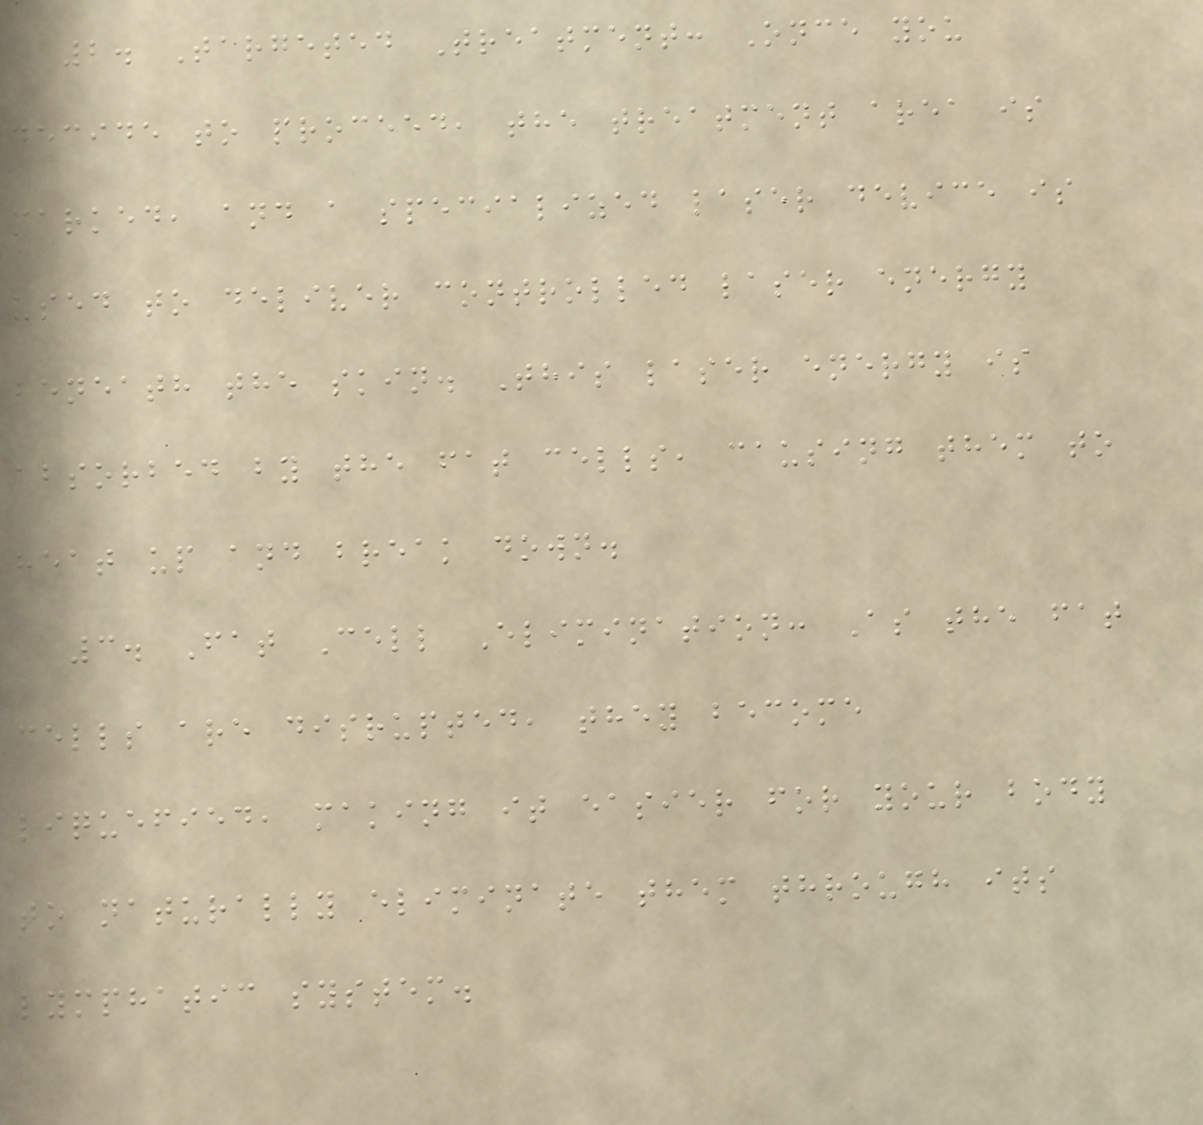2. Targeted Treatment: Once you
decide to proceed, the treatment area is
marked, and a specialized laser device is
used to deliver controlled laser energy
beneath the skin. This laser energy is
absorbed by the fat cells, causing them to
heat up and break down.
3. Fat Cell Elimination: As the fat
cells are disrupted, they become
liquefied, making it easier for your body
to naturally eliminate them through its
lymphatic system.
